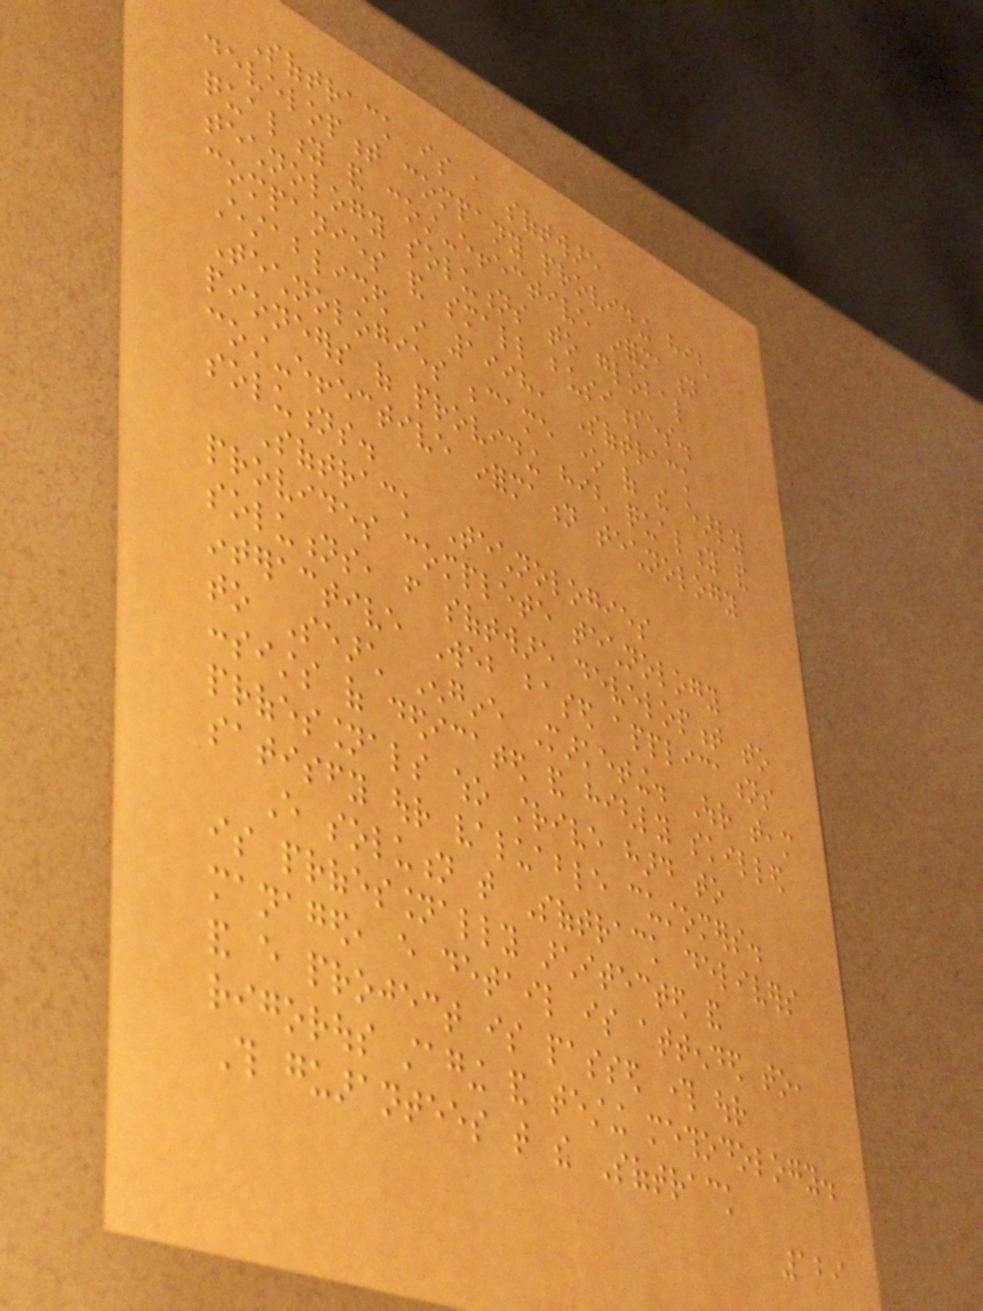Softrack is a software
development company providing high
quality and cost-effective information
technology solutions to global
companies and small businesses.
Established in 1998, Softrack
Technologies became one of the early
pioneers of providing high quality and
cost-effective information technology
solutions.
Softrack Technologies
provides complete technology
solutions, from software development to
interactive Web based applications
to Search Engine Marketing. Our team
consists of dedicated and highly skilled
professionals who strive hard to
satisfy our valuable customers.
Every solution that Softrack delivers
is professionally architected and
managed, every detail is attended to,
and every project is passed through our
rigorous staging and testing methodology.
This guarantees that the Softrack
129
